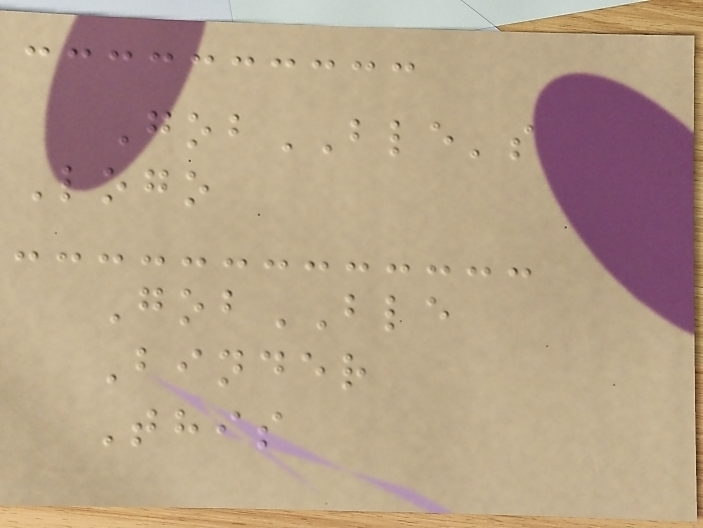GobBLE's
Logo
GobBLE
Binder
This
